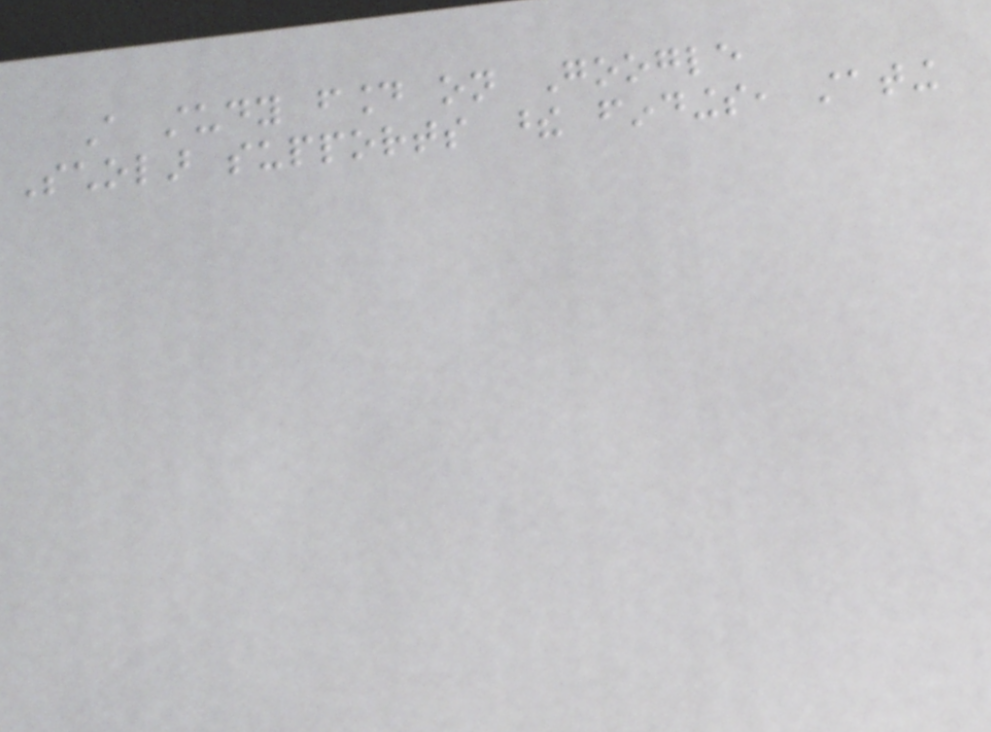A study found on Google
Scholar supports these findings, stating
